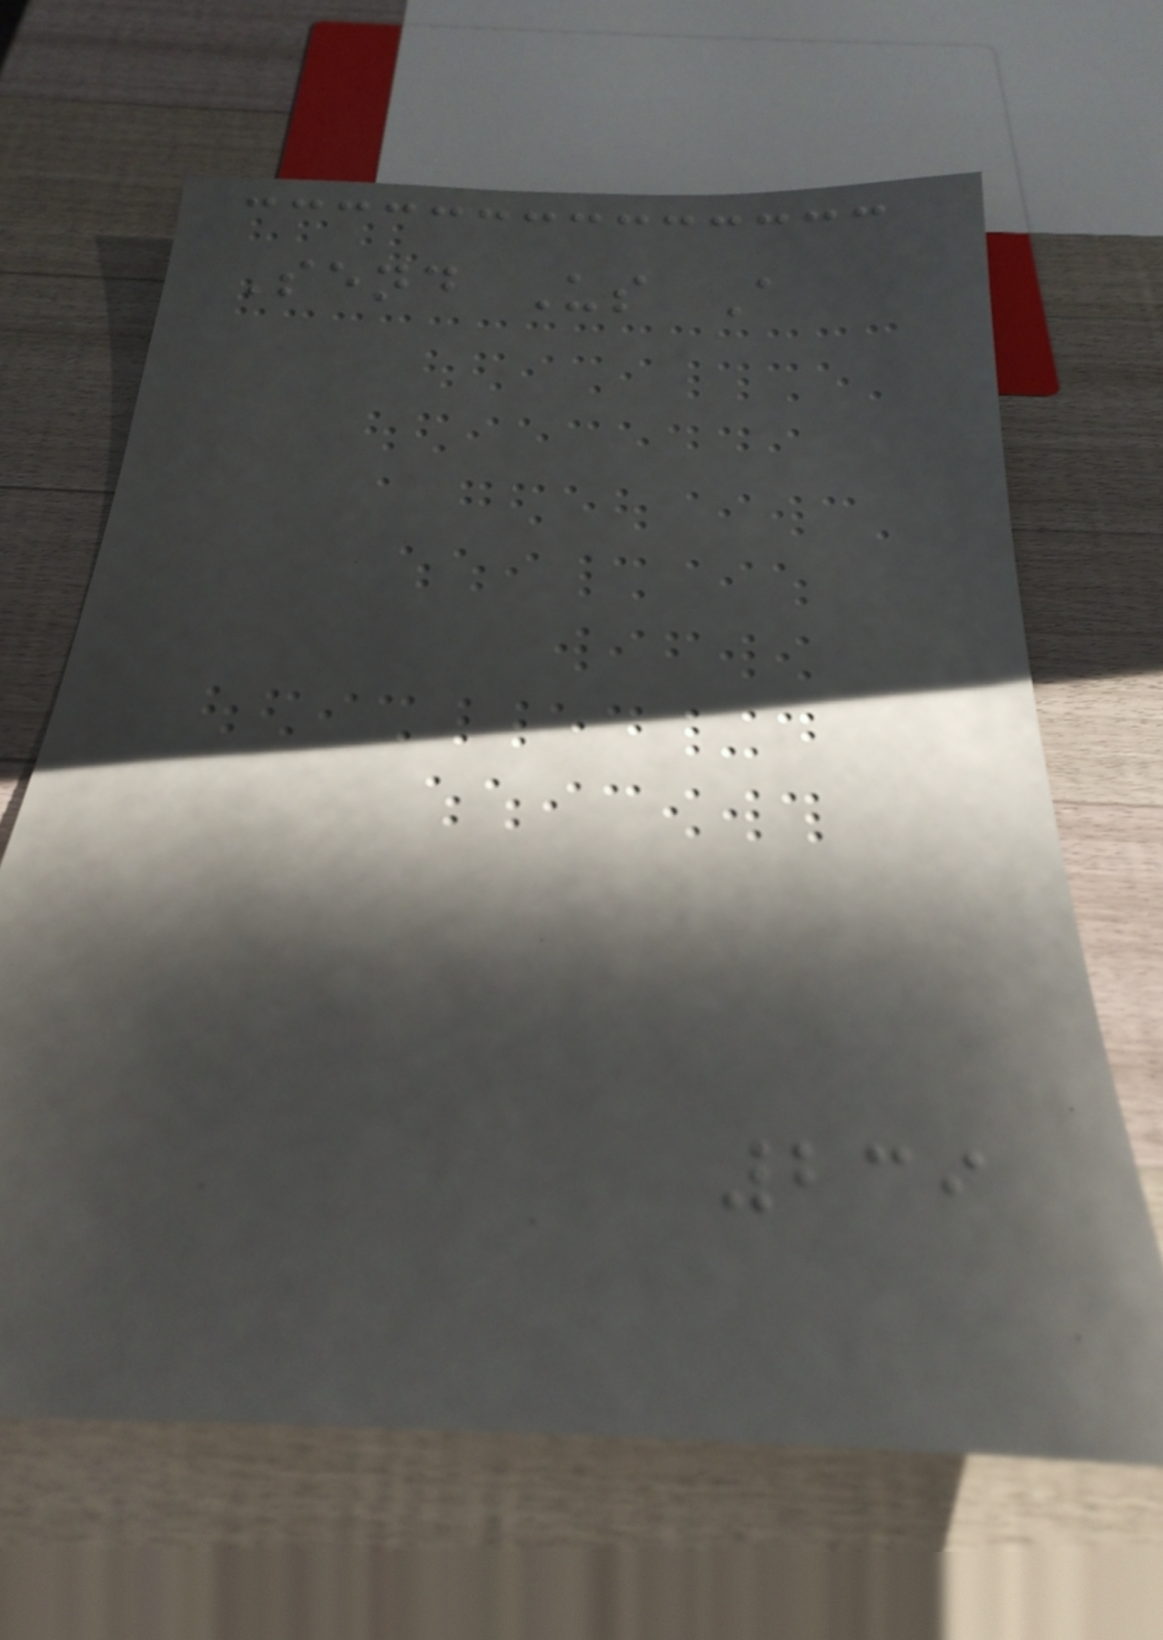Send Us A
239
